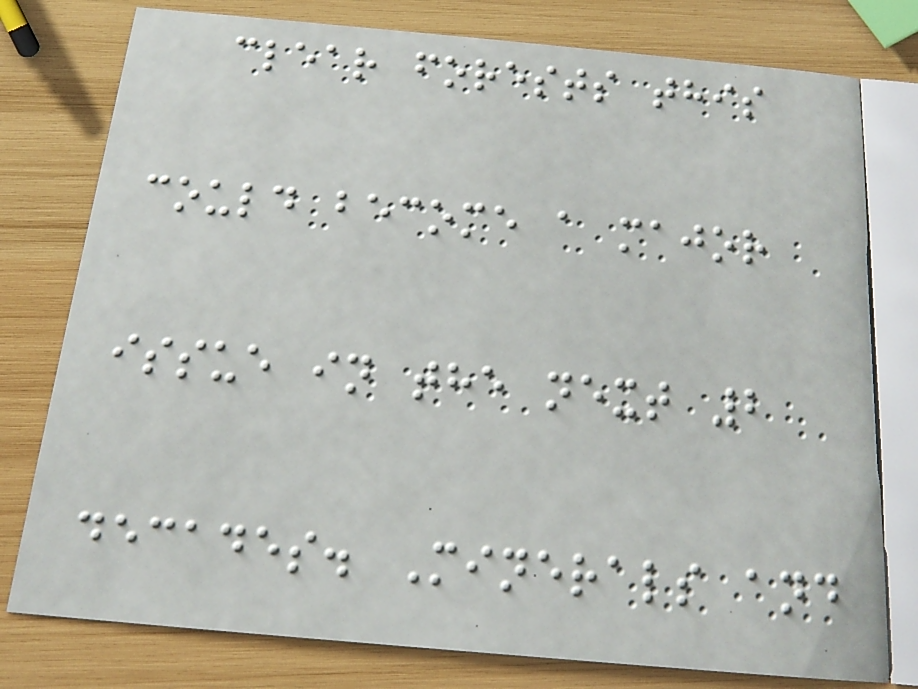clear forests this
could become a major
issue in the next 2
decades. Minerals and
